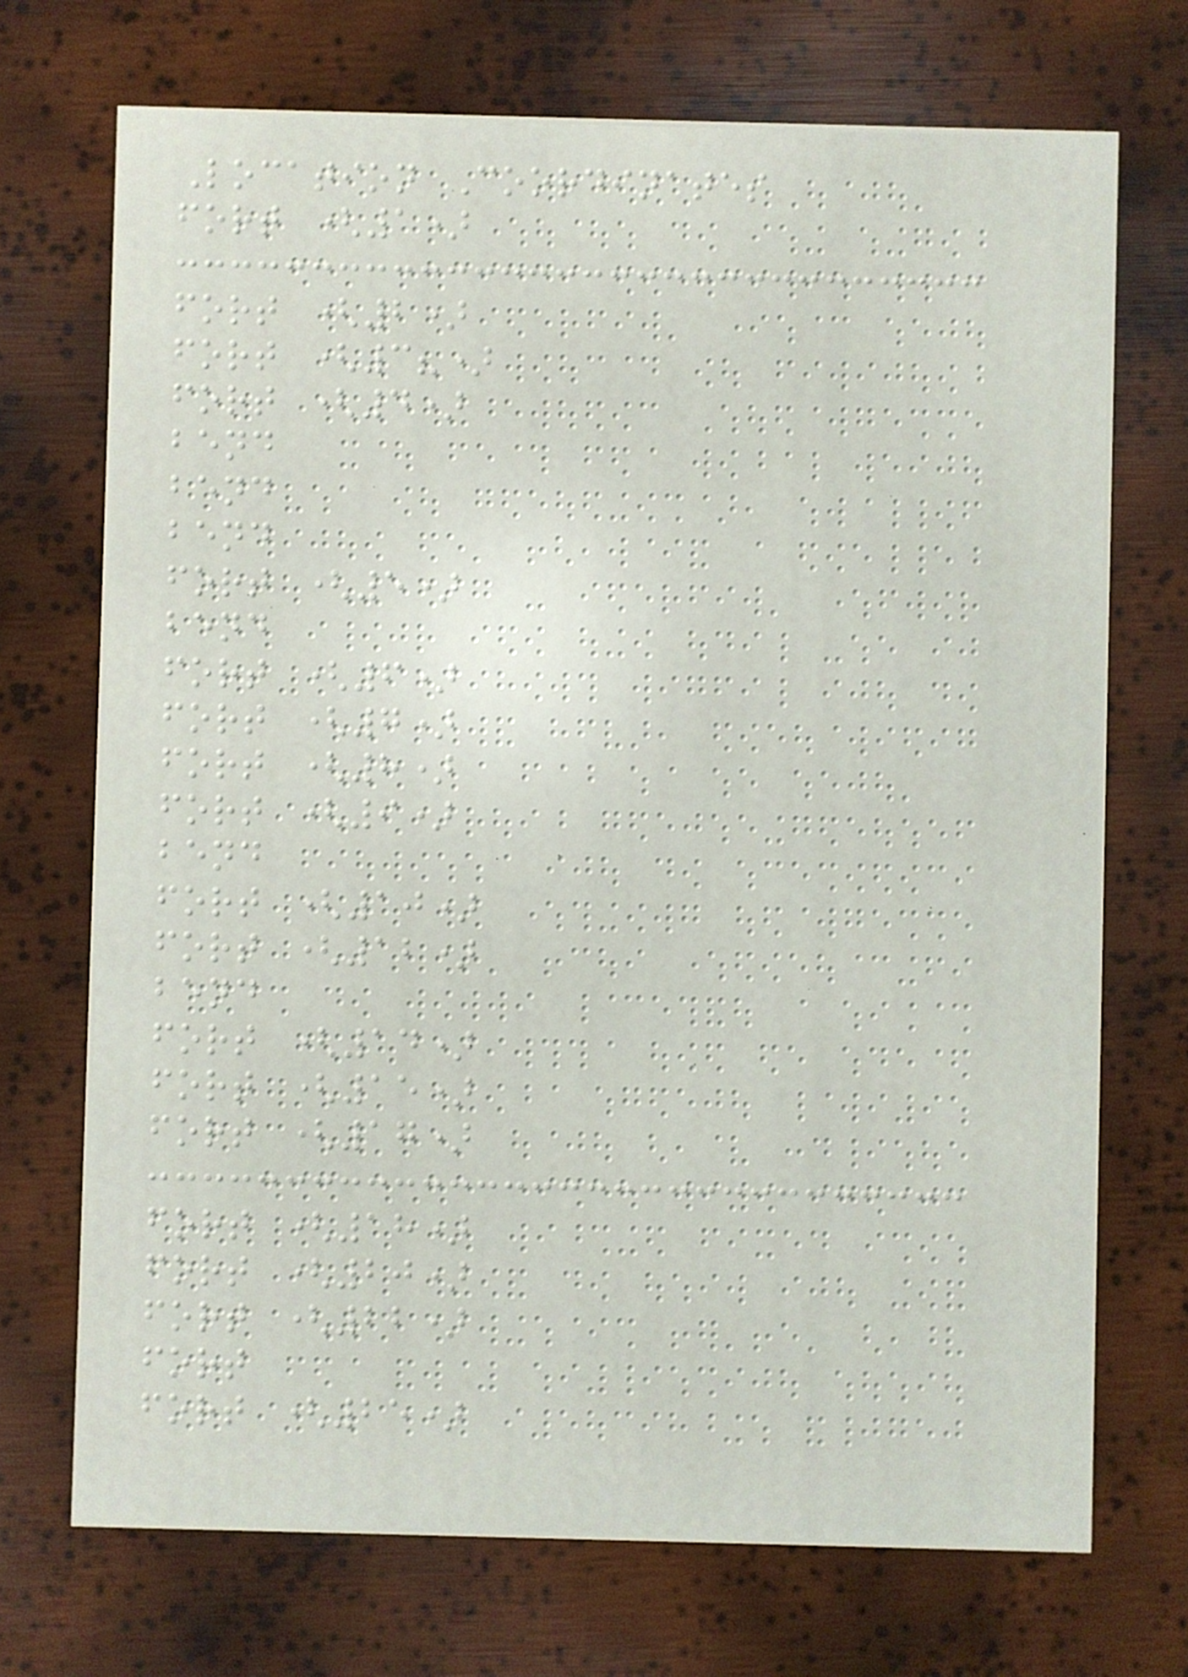Location Coordinates
fort (1)
fort (2)
fort (3?)
fort (4)
bend
bend
bend
fort (5)
bend
fort (6)
fort (7)
fort (8)
fort (9)
bend
fort (10)
fort (12)
bend
fort (14)
fort (15)
fort (17)
fort (18)
fort (20)
fort (22)
fort
fort (25)
